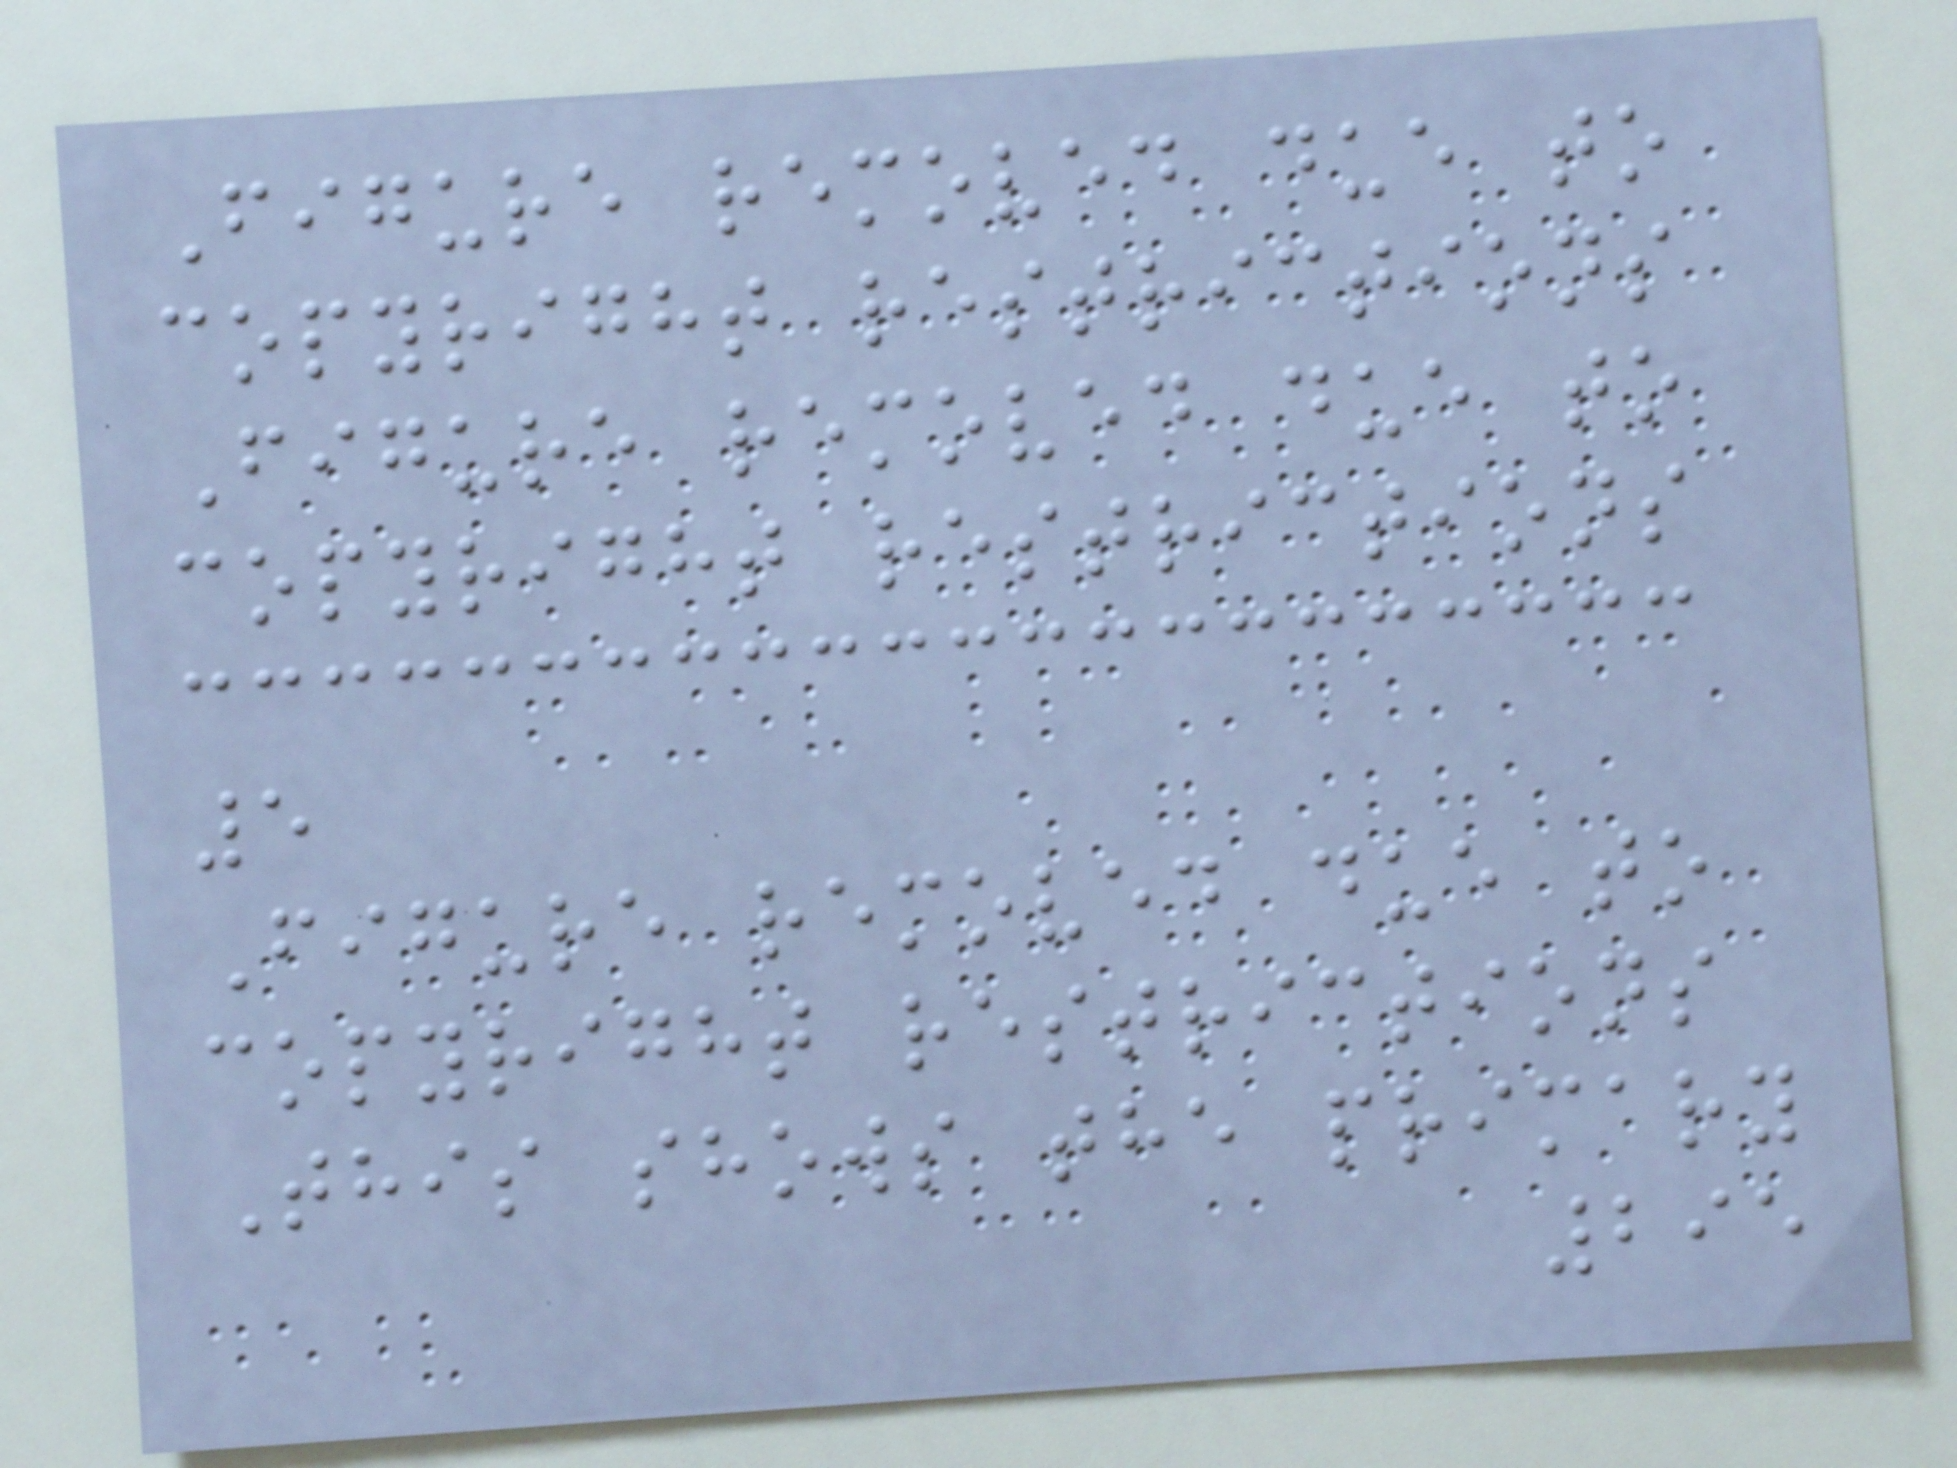Figure removed due to
copyright restrictions
Figure removed due to
copyright restrictions
5
Figure removed due to
copyright restrictions
This shows the primary
295
